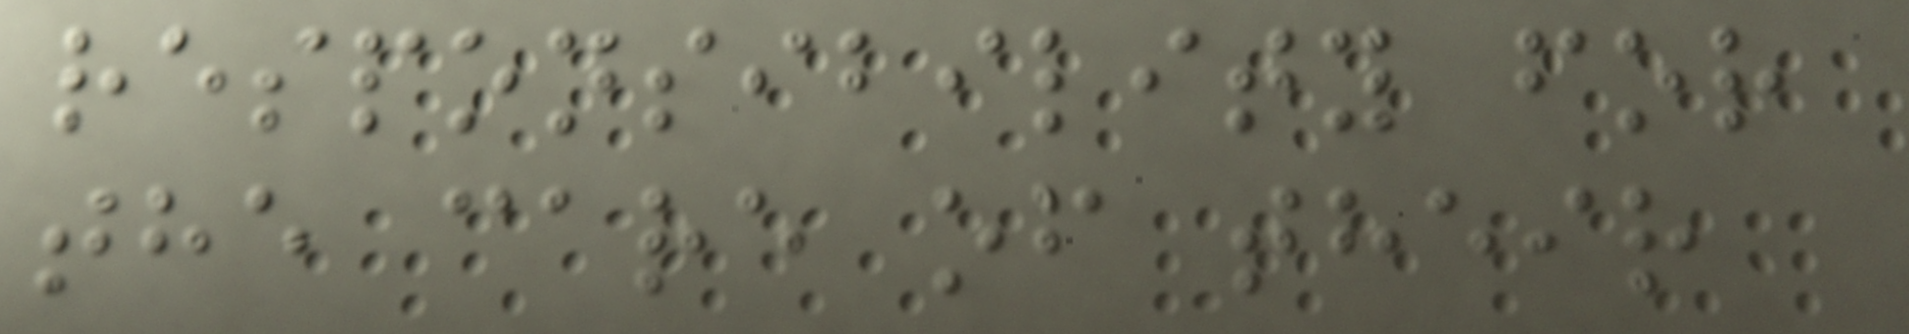responsibility for
the care of their
